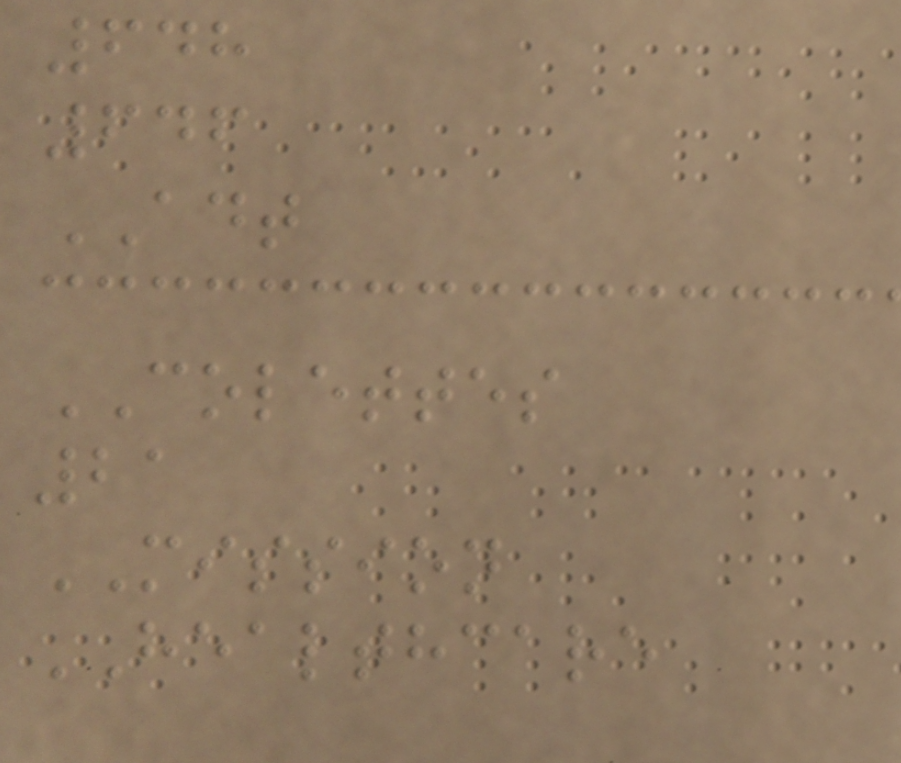648
646
ADT
COLETTES
21
MISSION
HEALTHCARE
